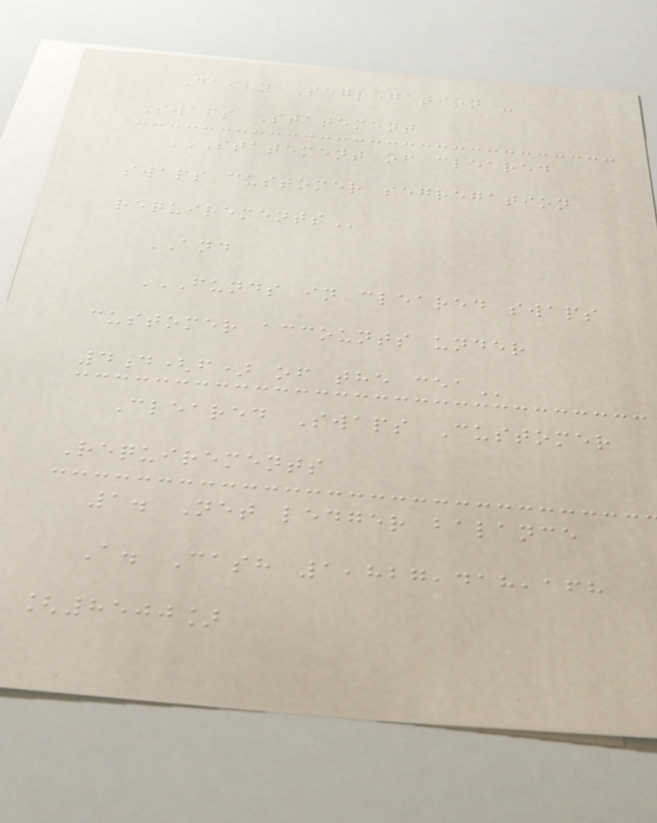Daily Segregation -
Swaps Statement
STATEMENT OF CLEARED
SWAPS CUSTOMER SEGREGATION
REQUIREMENTS
AND
FUNDS IN CLEARED SWAPS
CUSTOMER ACCOUNTS UNDER
4D(F) OF THE CEA
Cleared Swaps Customer
Requirements
1. Net ledger balance
A. Cash 1,827,418,168
[8500]
